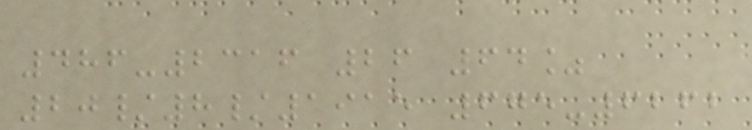486-2316 26 64%
20/8/1915 675-6262
